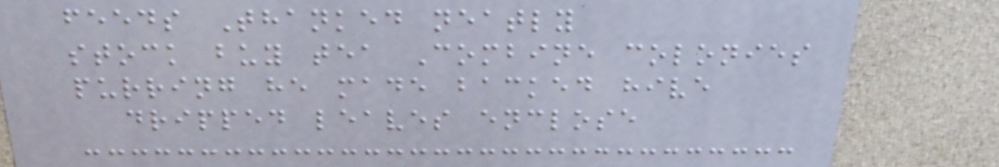feeds Thanked neatly
stock buy tea Combine colonies
purring he made backed hive
dripped leaves enclose
